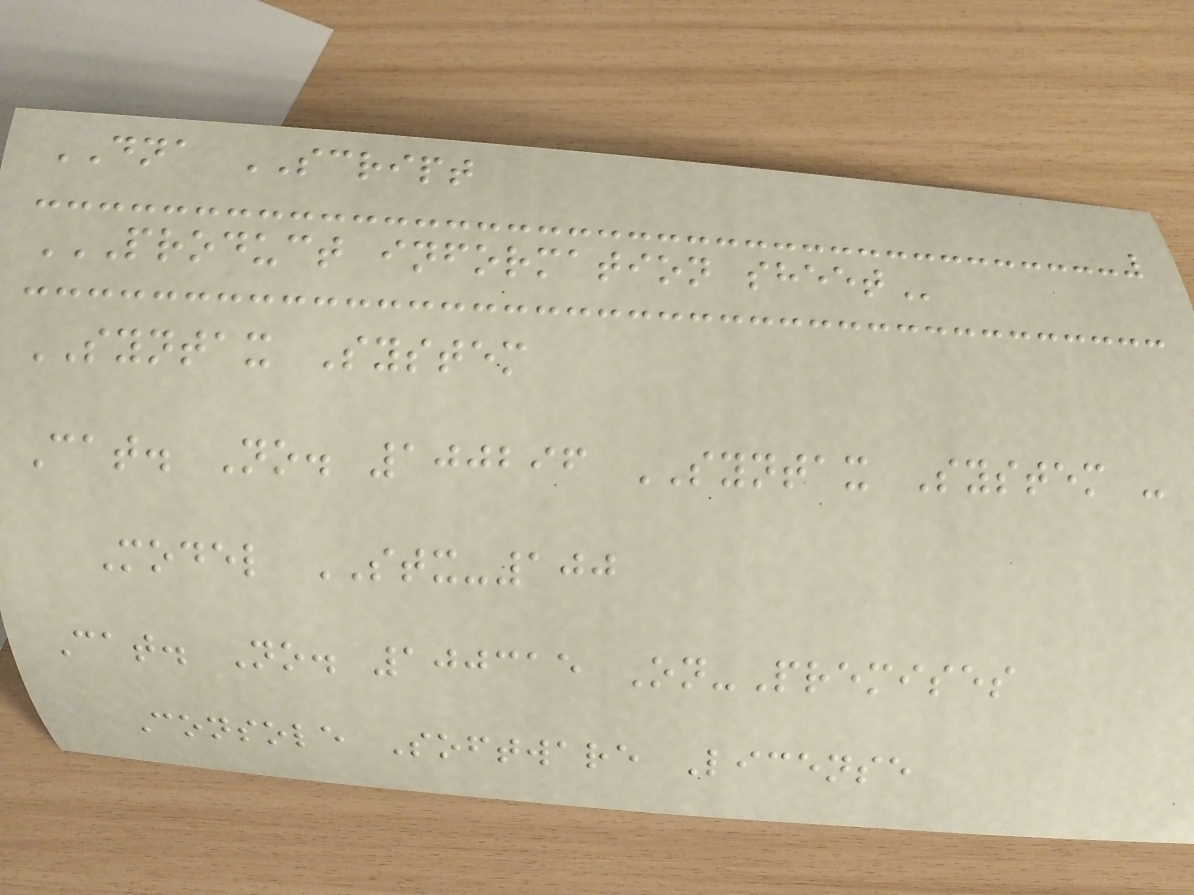DNA SCRIPT
PRODUCT INFORMATION SHEET
SYNTAX System
Cat. No. 100296 SYNTAX System -
Model STX-100
Cat. No. 100315 On-Premises
Console Software License
